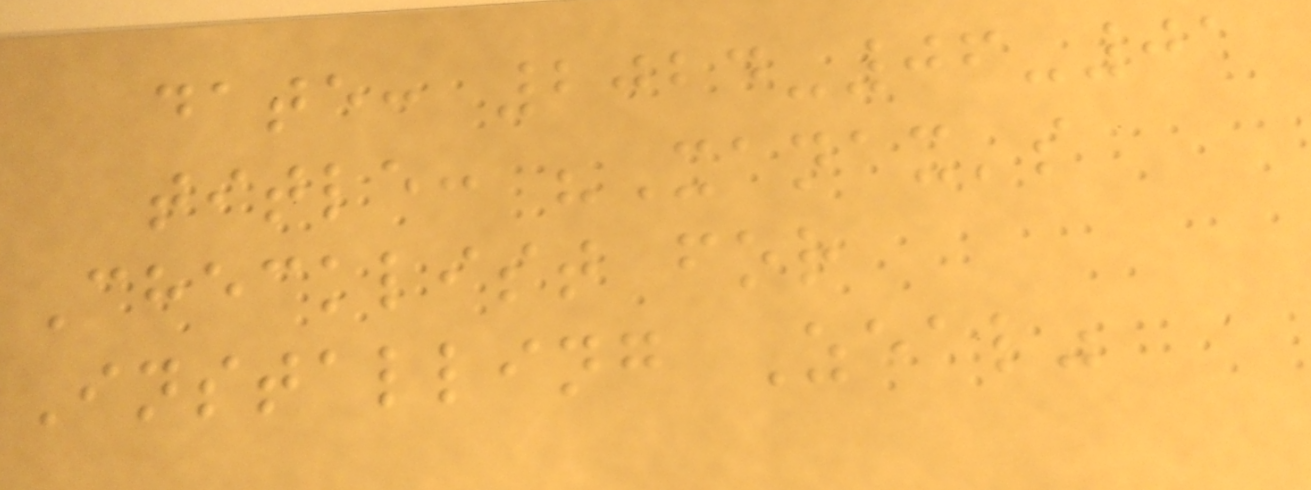date: 2024-06-01
title: "Xanax's
Checklist for
Installing Zeal"
